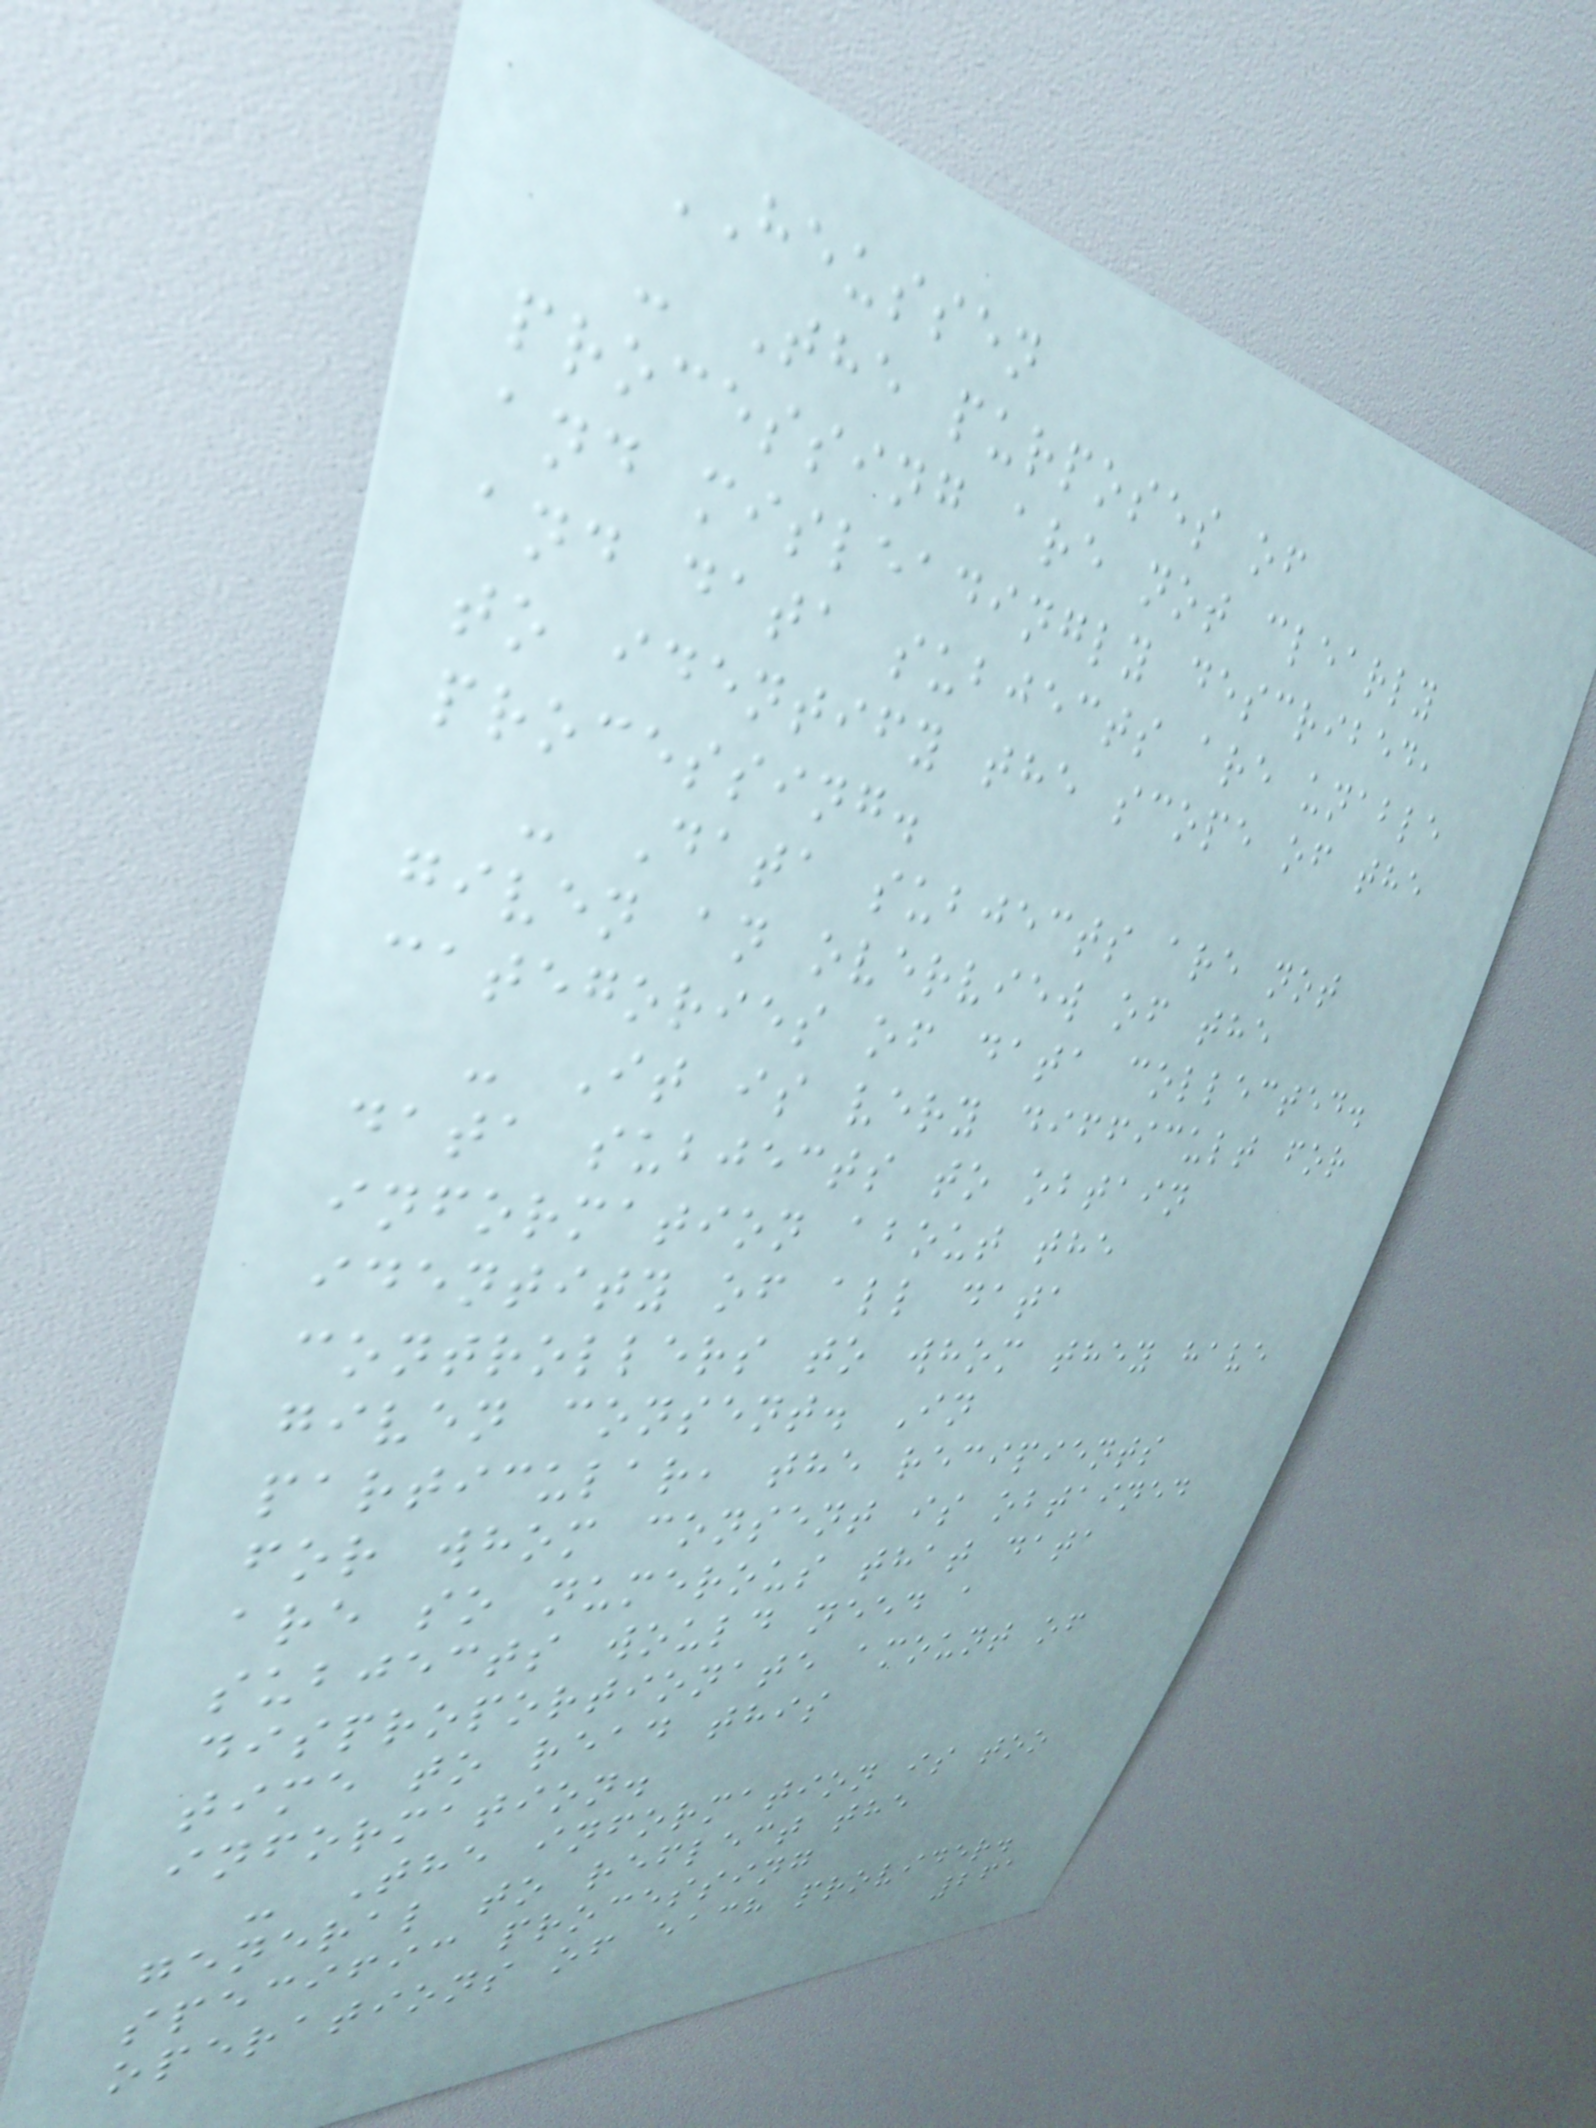HEUSSEN
- The purposes of
processing are not clearly
and misleadingly described,
and data subjects are unable
to identify the scope of the
processing.
- Data subjects are not
given an overview of the
categories of data collected.
- It is very difficult for
data subjects to obtain
information about the
identity of all data
controllers to whom they have
given consent. In
particular, the recipients
for whom consent is obtained
are so numerous that data
subjects would need a
disproportionate amount of
time to read this
information.
- The information is too
general to reflect the
specific processing
operations of each provider.
261
